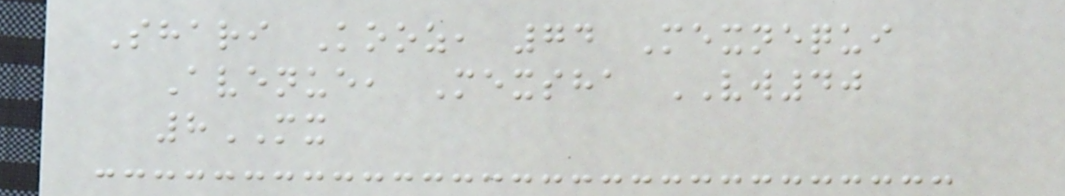Shari Kooz, 74 Mexnequi
Avenue, Mexsha VW40
8MX
